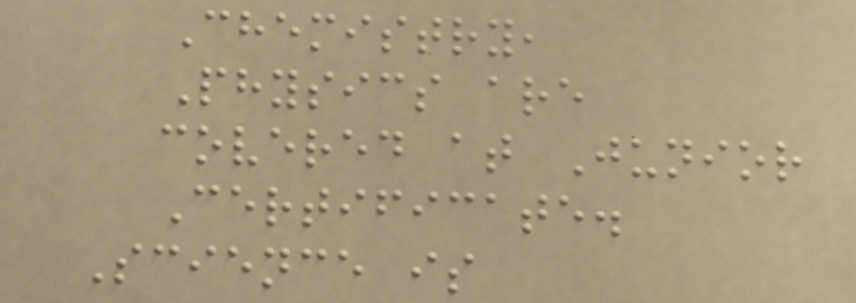Chemistry,
Physics are
covered at Junior
Certificate.
Science is
